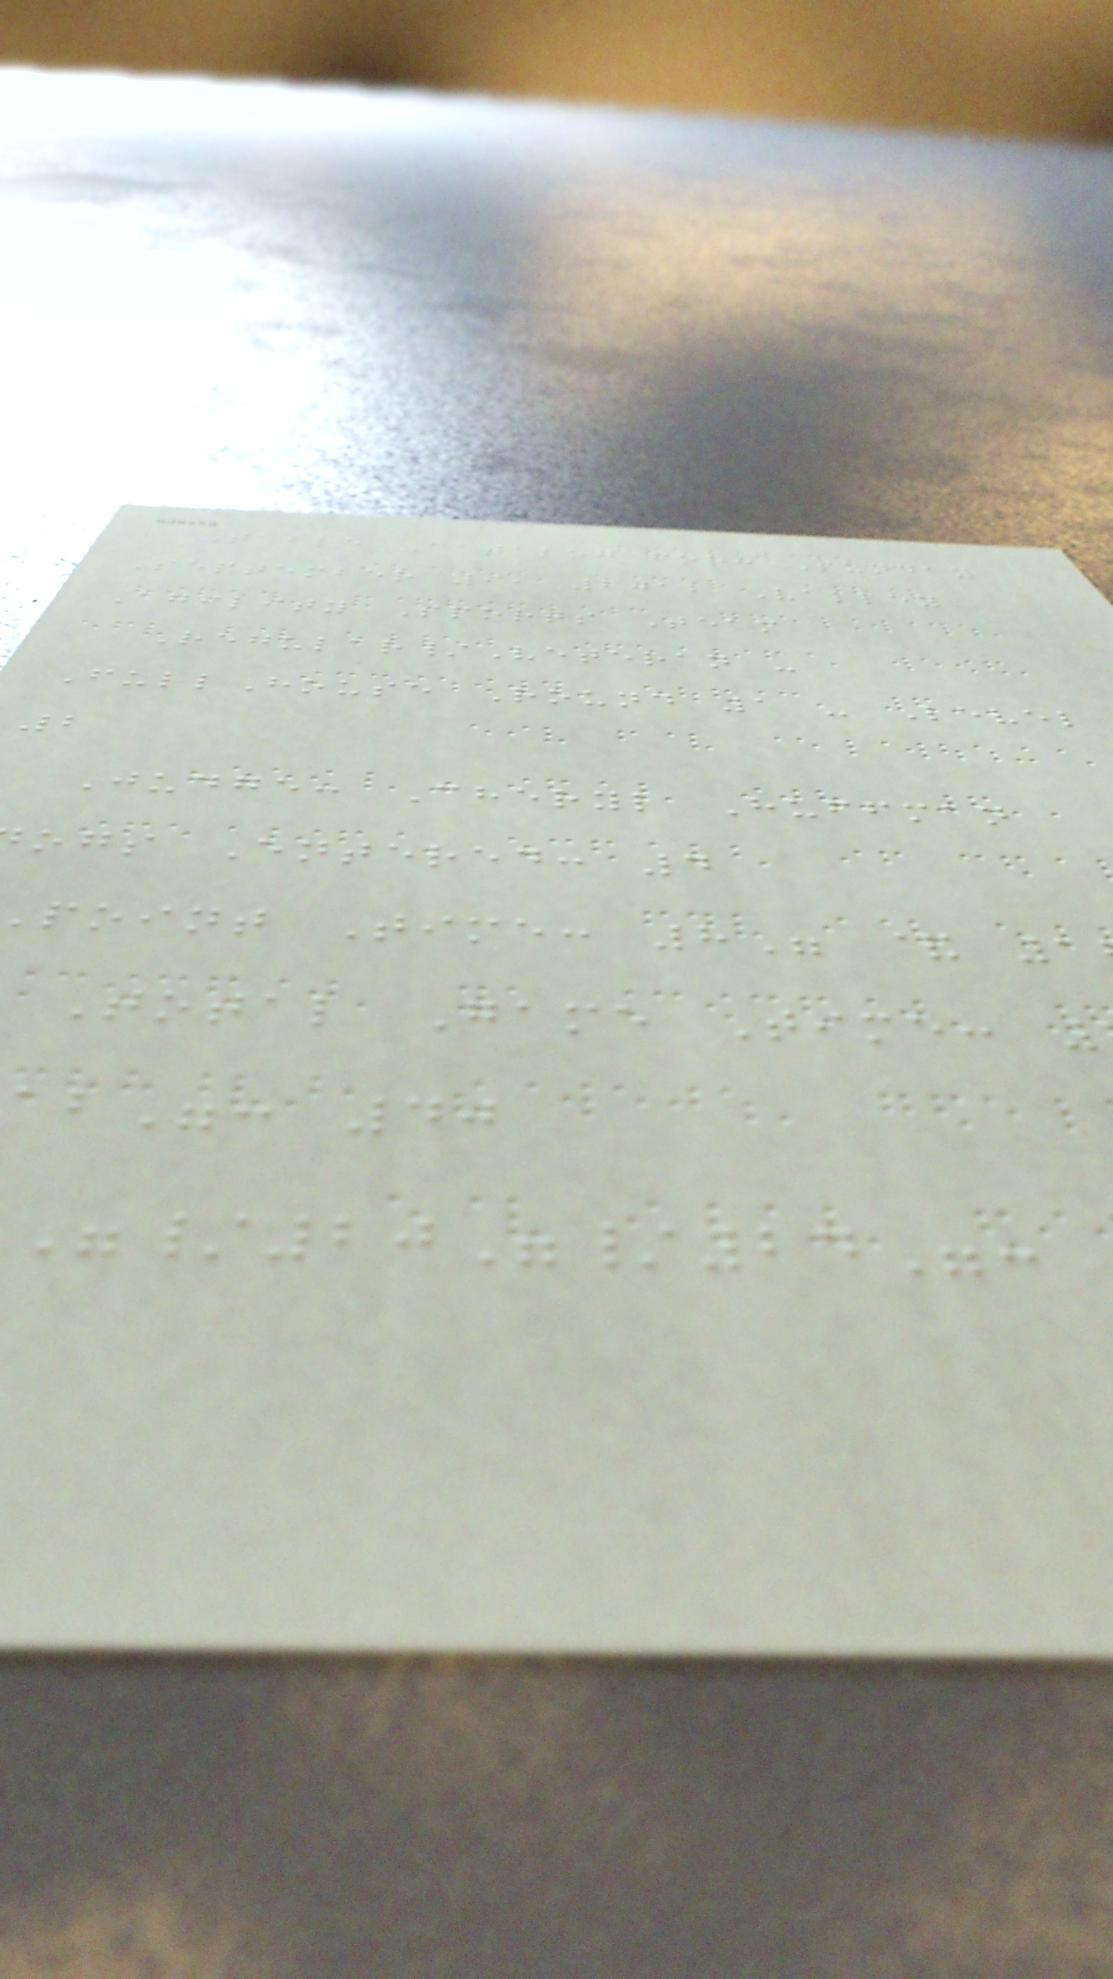Table Catalog for: Sunday
September 9, 2012 Valley
Agility Sports Team
Regular/Veteran -
FullHouse Round 1 - Level
2
Judge: Cheryl Huffman
ogs Entered: 4
point Time: 8" & 1
Total Game Time:
ab": 40
"/20"/24":
